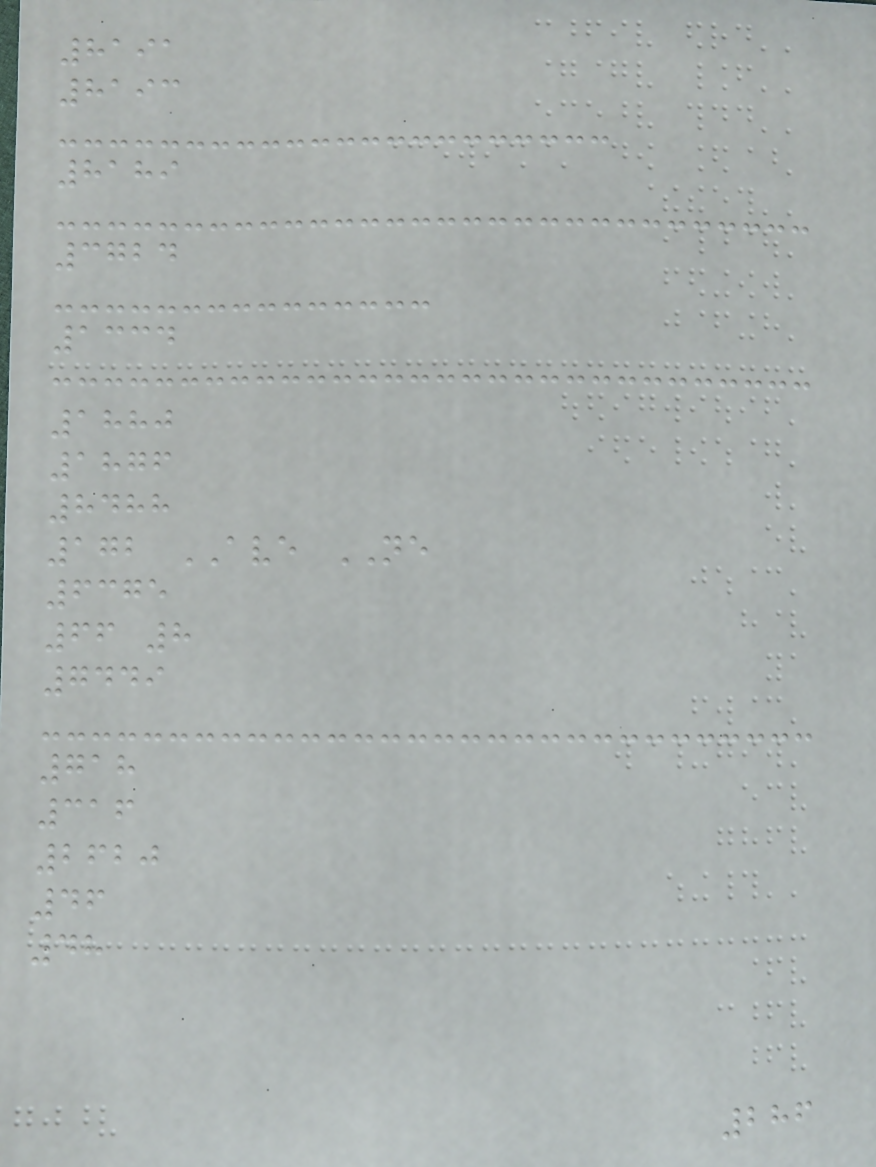8191
8193
8189
3724
1334
1880
1876
8488
172 AVE NE
6375
66 8
7449
718
316
2620
46
48
286
